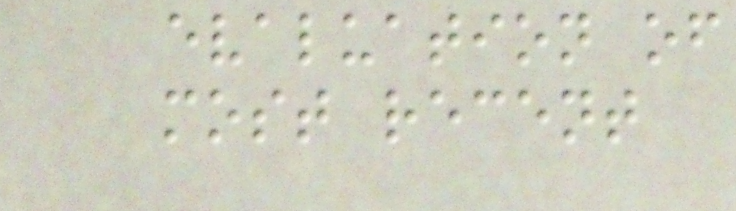evaluation of
most recent
